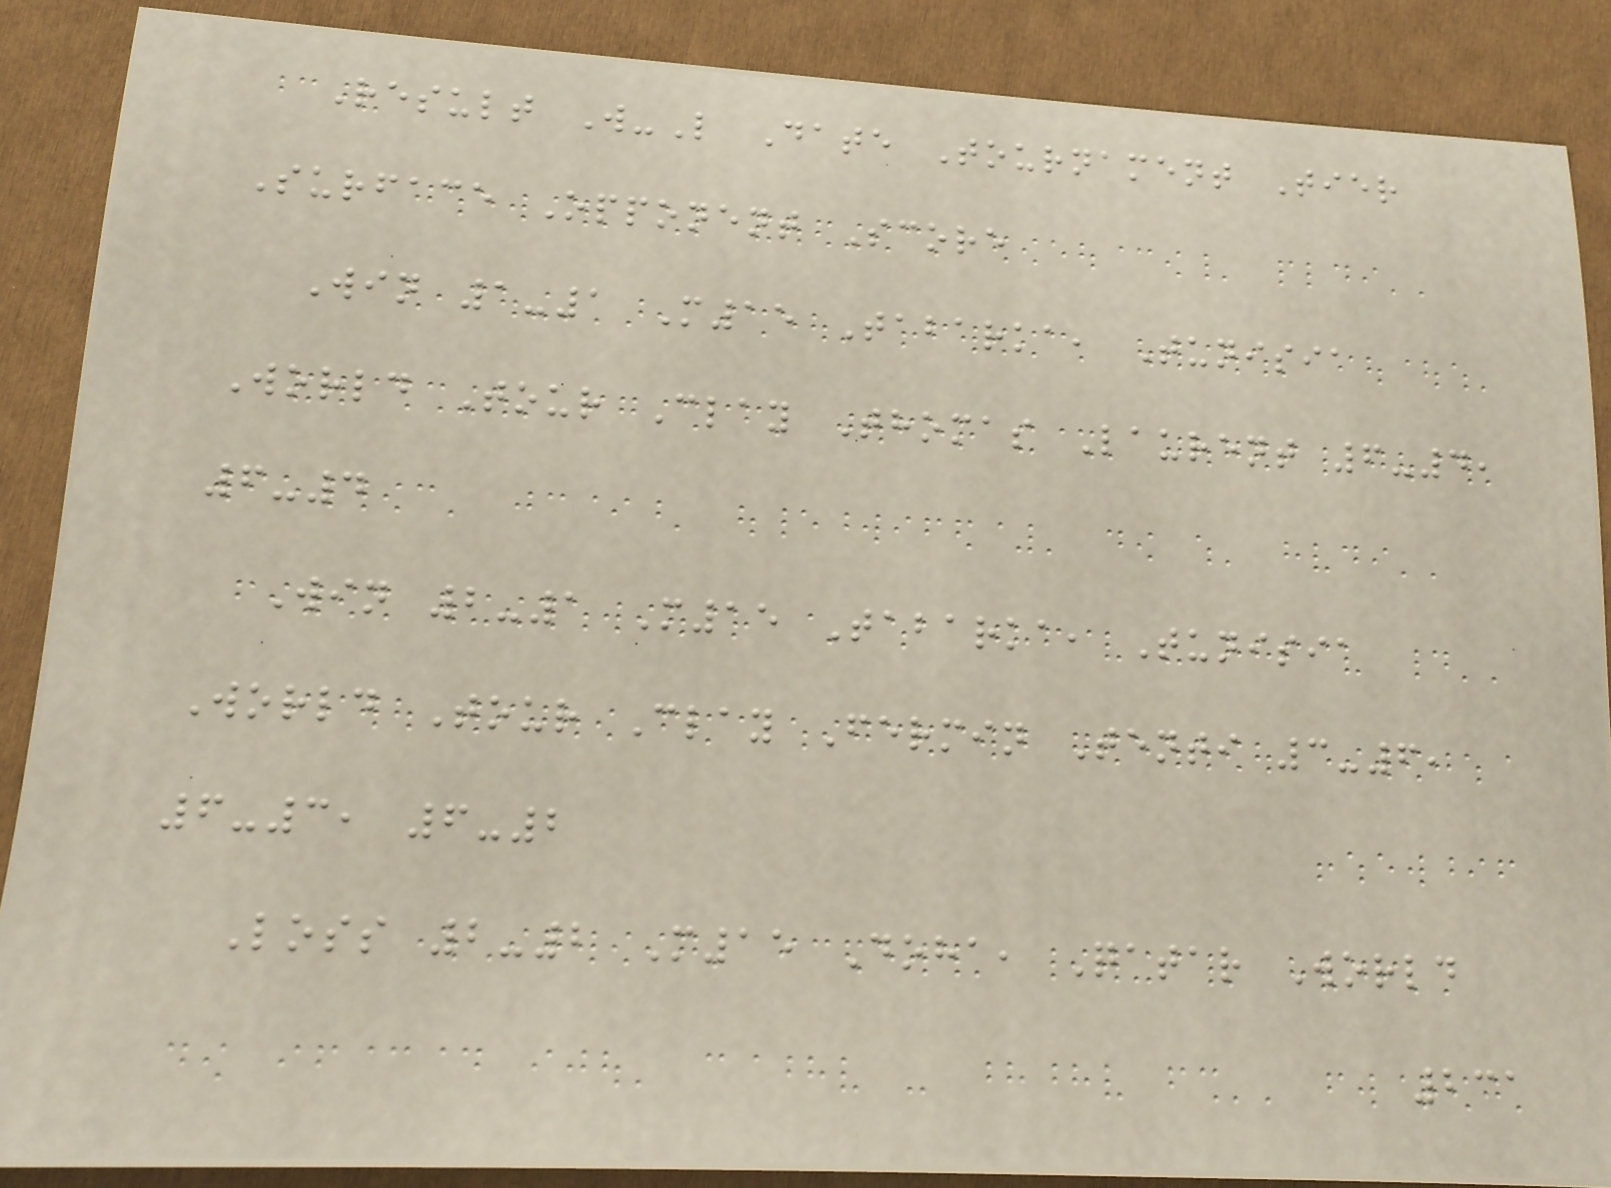Result W-L Date Tournament Tier
Surface Opponent Score
Win 1-1 M15 Tabarka, Tunisia
World Tour Clay Thomas Laurent 6-4,
6-4
Win 2-1 M15 Tabarka, Tunisia
World Tour Clay Fermin Tenti 3-6,
6-3, 6-2
Loss 2-2 M15 Doha, Qatar World
231
